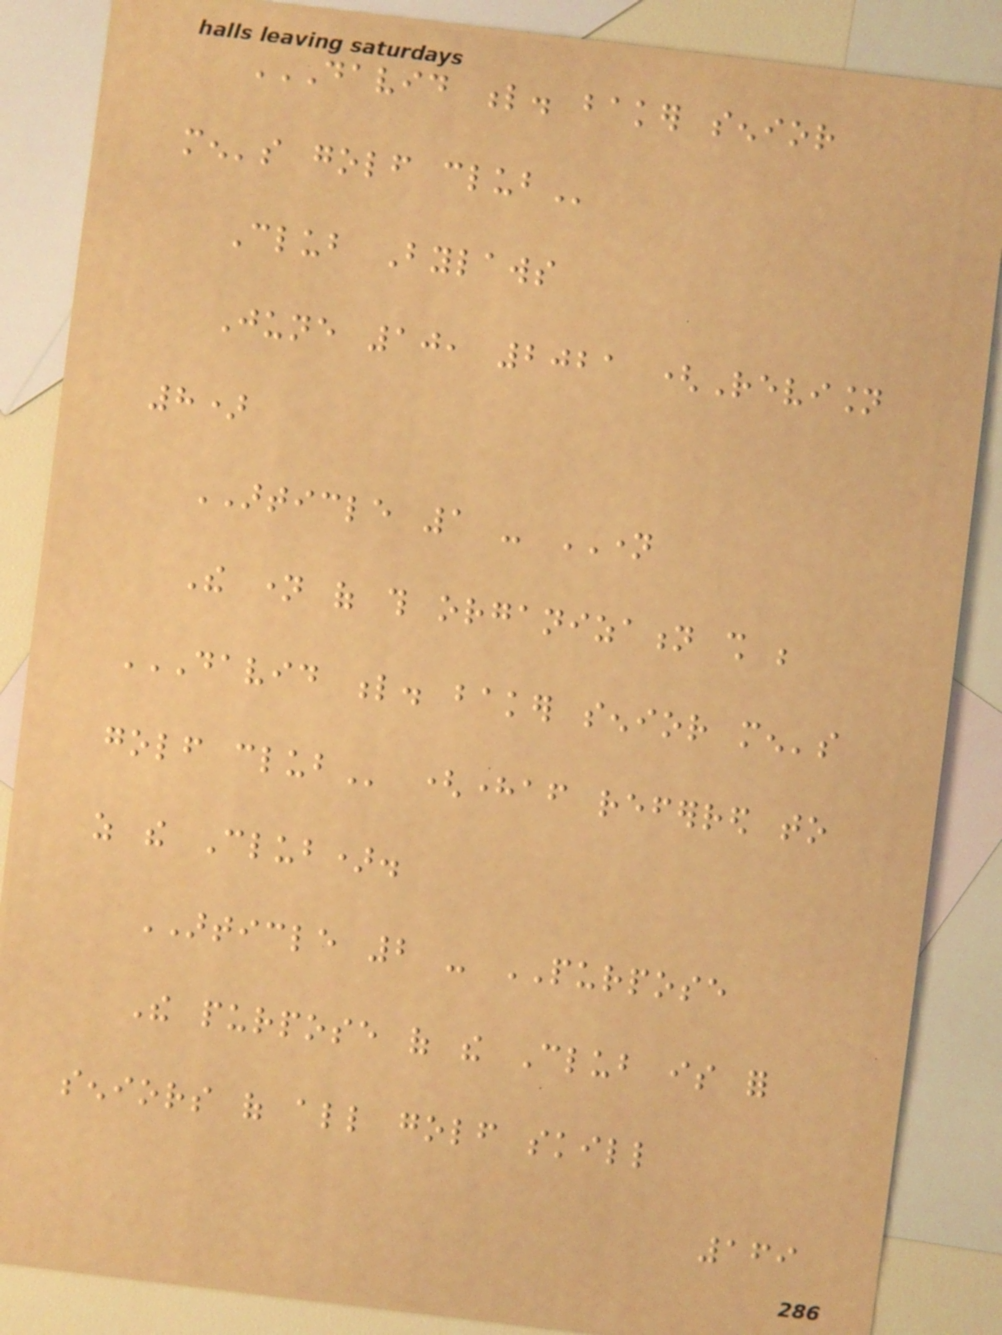DAVID L. BAKER SENIOR
MEN'S GOLF CLUB
Club Bylaws
June 10, 2021 (Revision
8)
ARTICLE 1 - NAME
The name of this organization shall be
DAVID L. BAKER SENIOR MEN'S
GOLF CLUB (hereafter referred to
as the Club).
ARTICLE 2 - PURPOSE
The purpose of the Club is for
seniors of all golf skill
169
